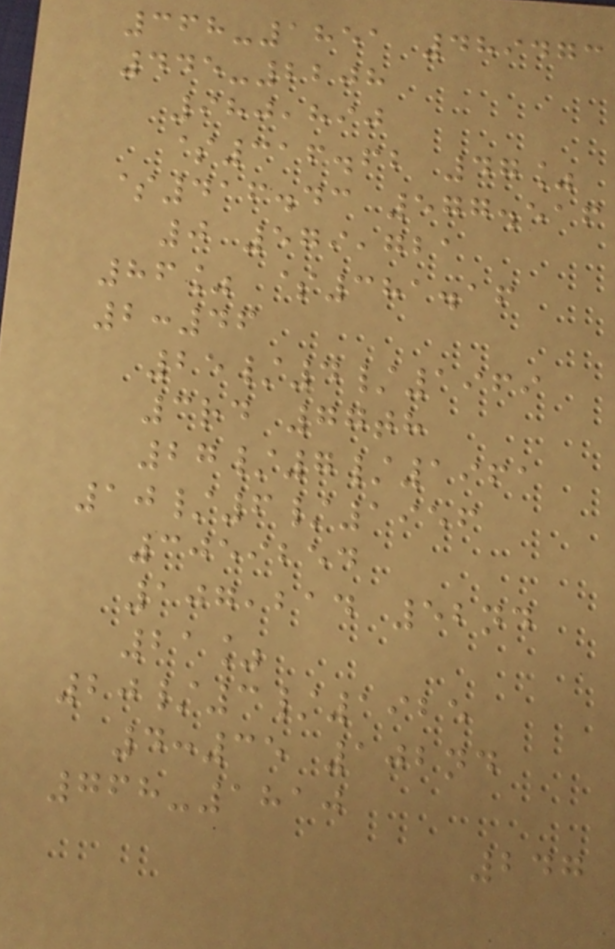368-1851 489473
445-2208
980,890
$316.62 47%
$416.43 577.516
0 579,721
86% $381.16
2:46
25/4/1969
3rd 77th
27/7/1961
10/6/1956
3059254
107,214 52nd
21%
20/3/1925
4:35 102nd
768-1810
247
